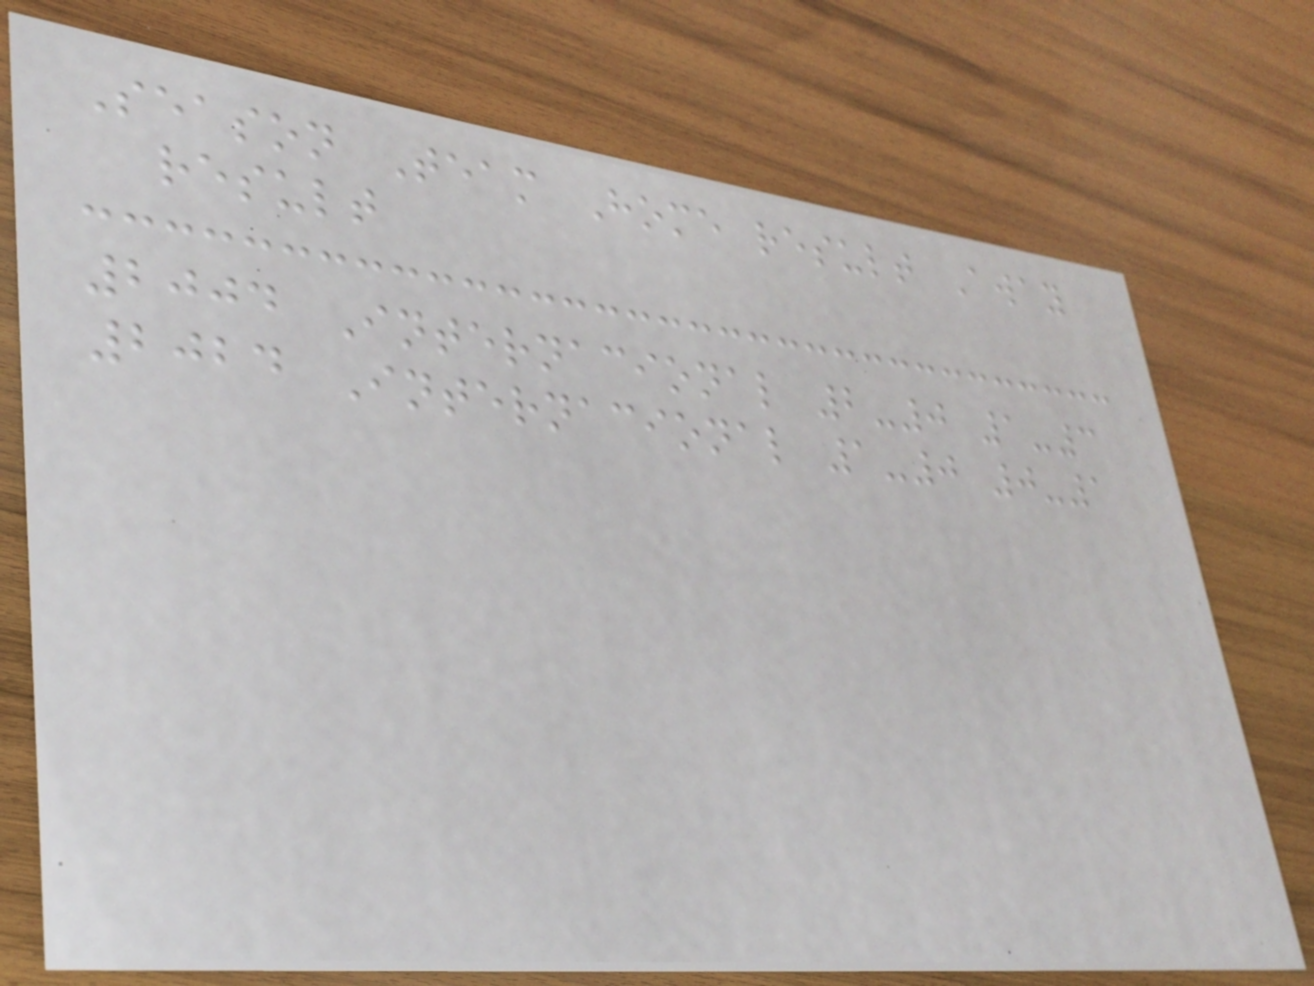Season Team Home result Away
result
2004 Internacional 2-0 1-3
2024 Internacional 1-0 0-1
